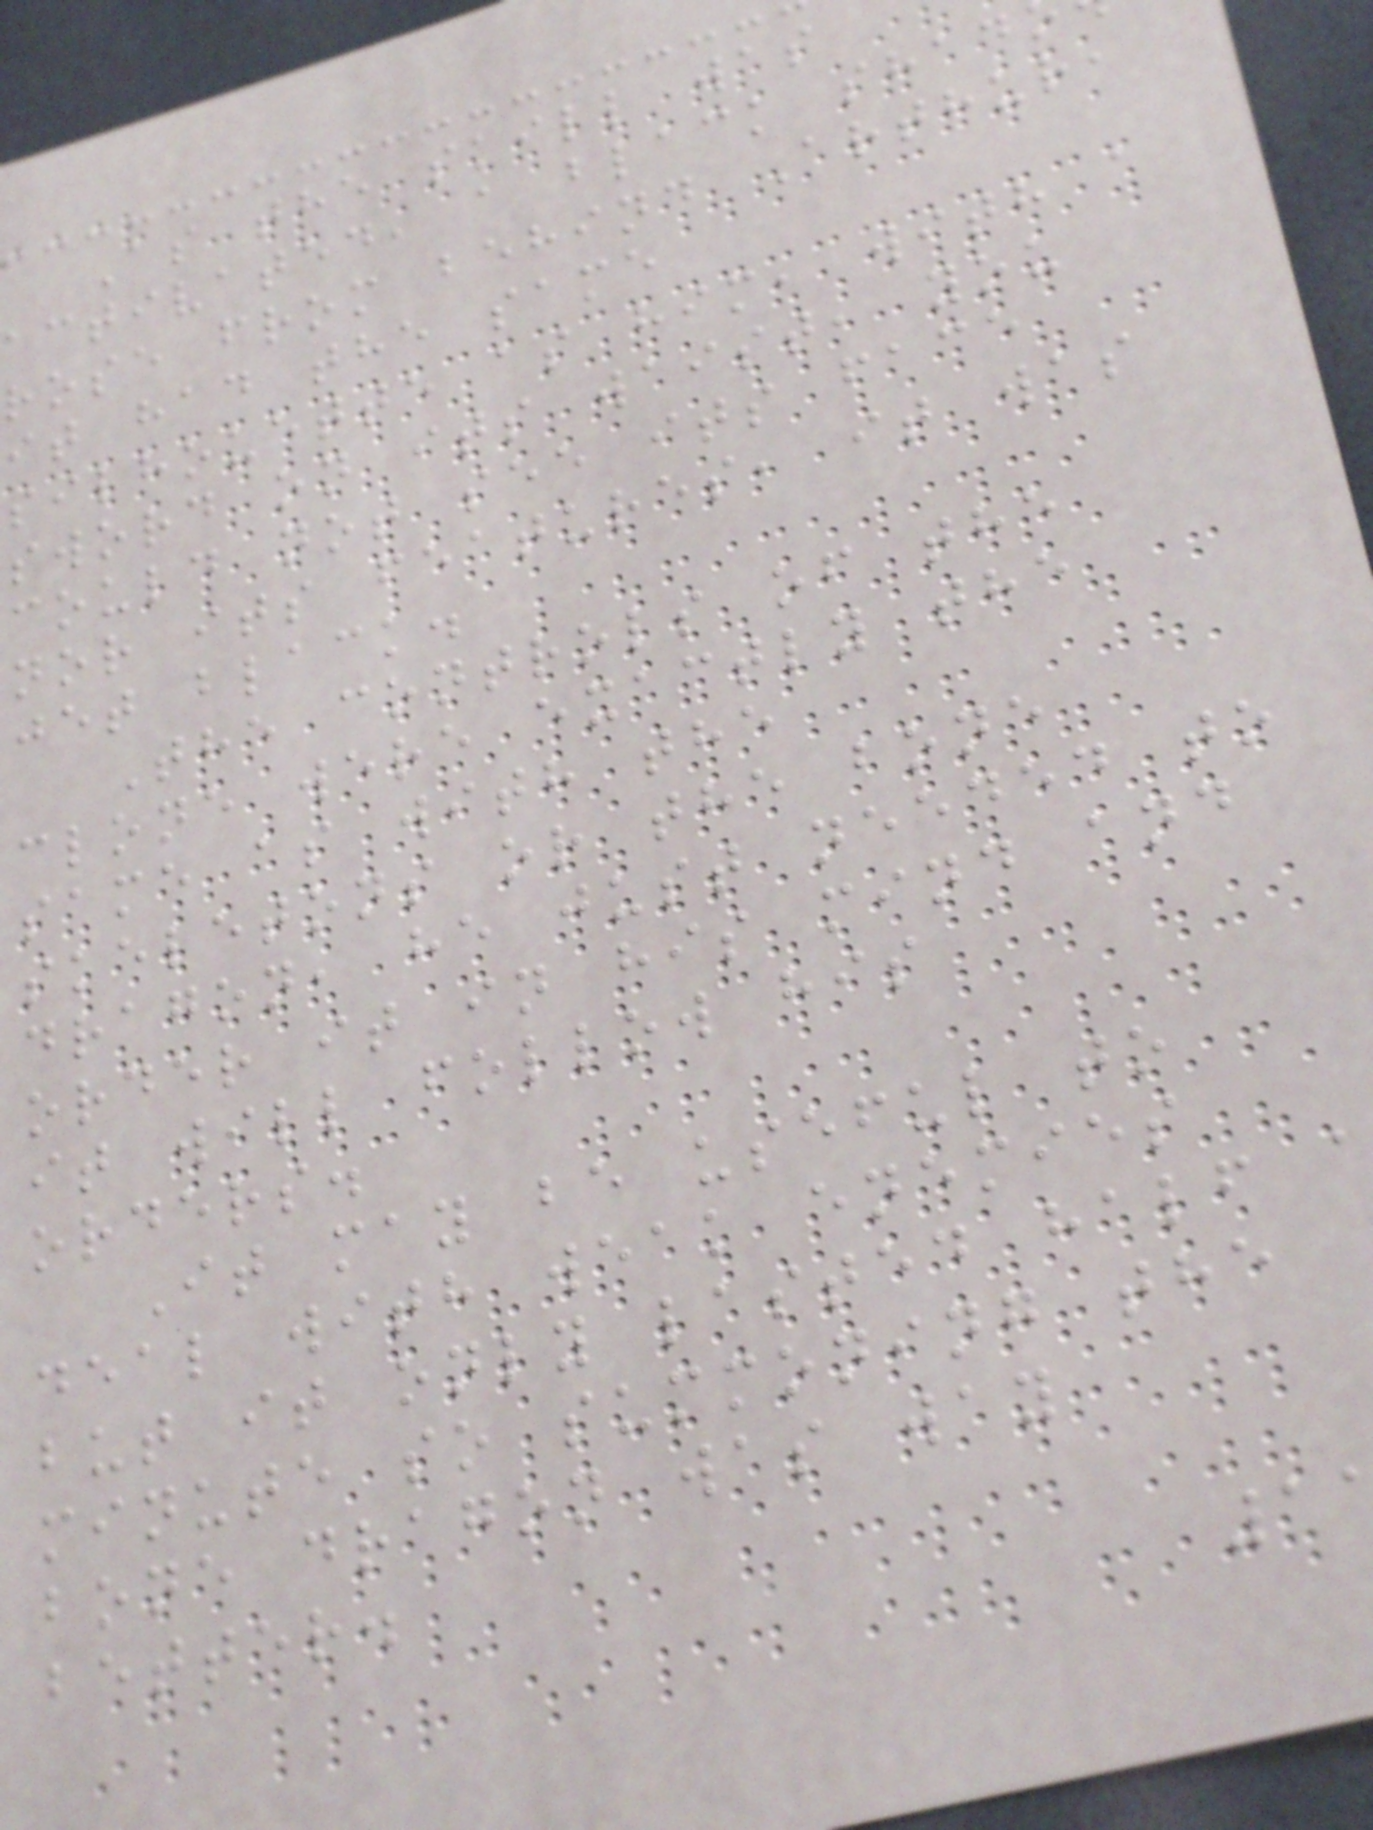As the skill was
activated, a black shad
rose from behind Arthur,
it had the same
silhouette as him, with a
sword on its waist, you
could not see its face
nor its features, it was
jet black.
The controls of the
clone were exactly the
same as with the
skeletons or the bone
dragon, he just needed to
order it in his mind and
it will follow his
orders.
It may be useful to
deal with weak enemies
but it only lasted half
minute so summoning the
bone dragon was way
better.
